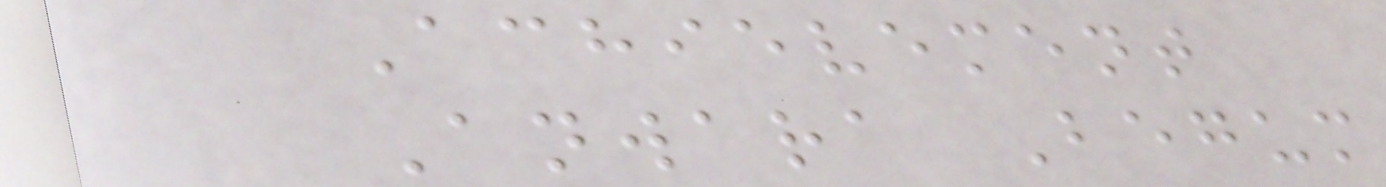Achievement
Anwara Begum
